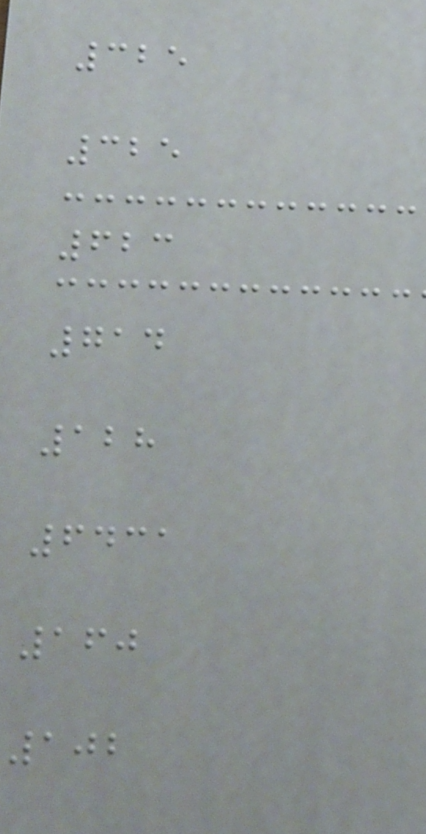325
325
623
714
128
6431
160
102
